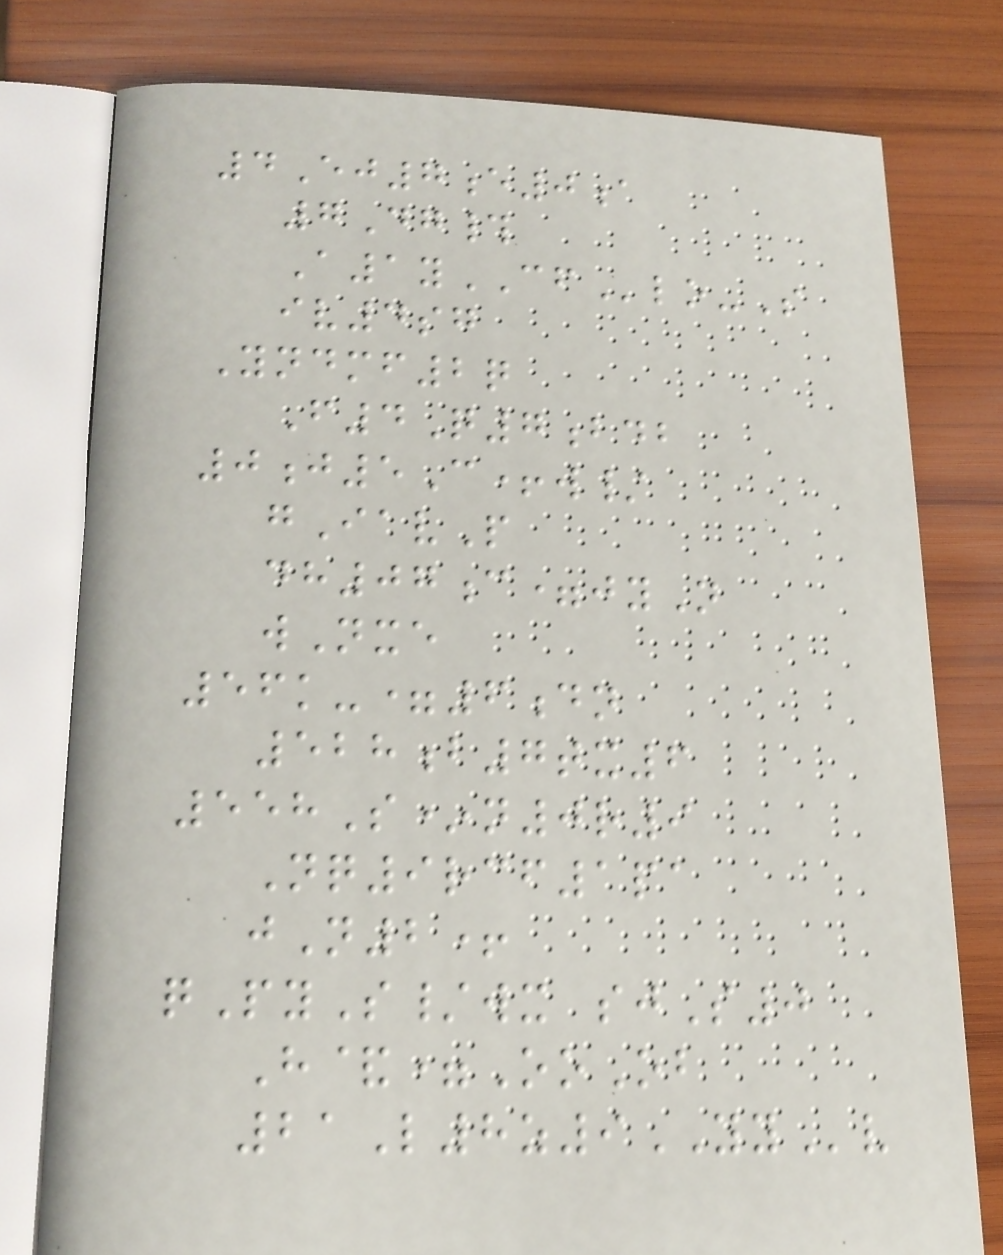4Ej7e0a
7Dg#
A1yCFlo-S
iv4sg
Yndmf2q
F4Q7bdb
0j5C+w/
gIavP
dh07c=jyN
wNxe
56k-=6dn
528b7tx6
558S*n0r9
Nq9rcf1pa
jN2+
qPyS/wx sjS0
H&=OoOb
21L8z9YYv
